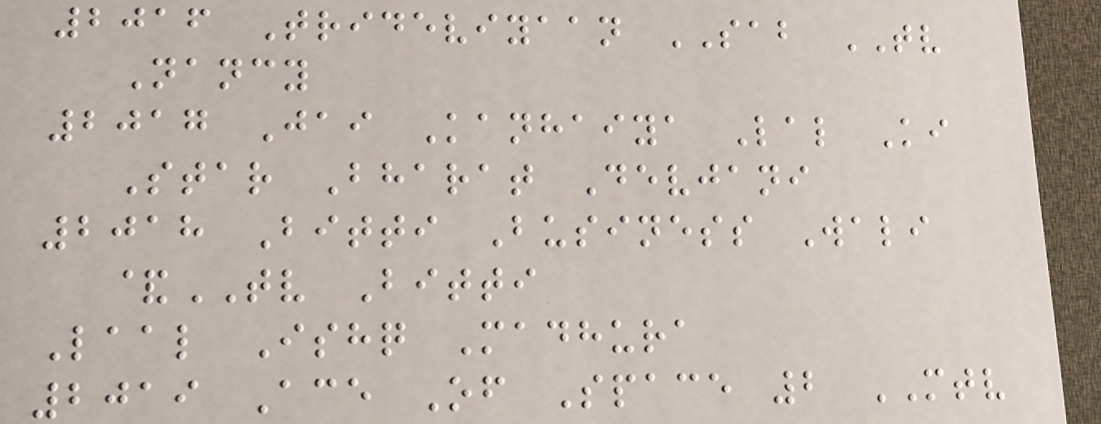2016 Trideviyaan SAB TV
Nancy
2017 Jai Kanhaiya Lal Ki
Star Bharat Devjani
2018 Bitti Business Wali
&TV Bitti
Laal Ishq Madhura
2019 Ace Of Space 2 MTV
